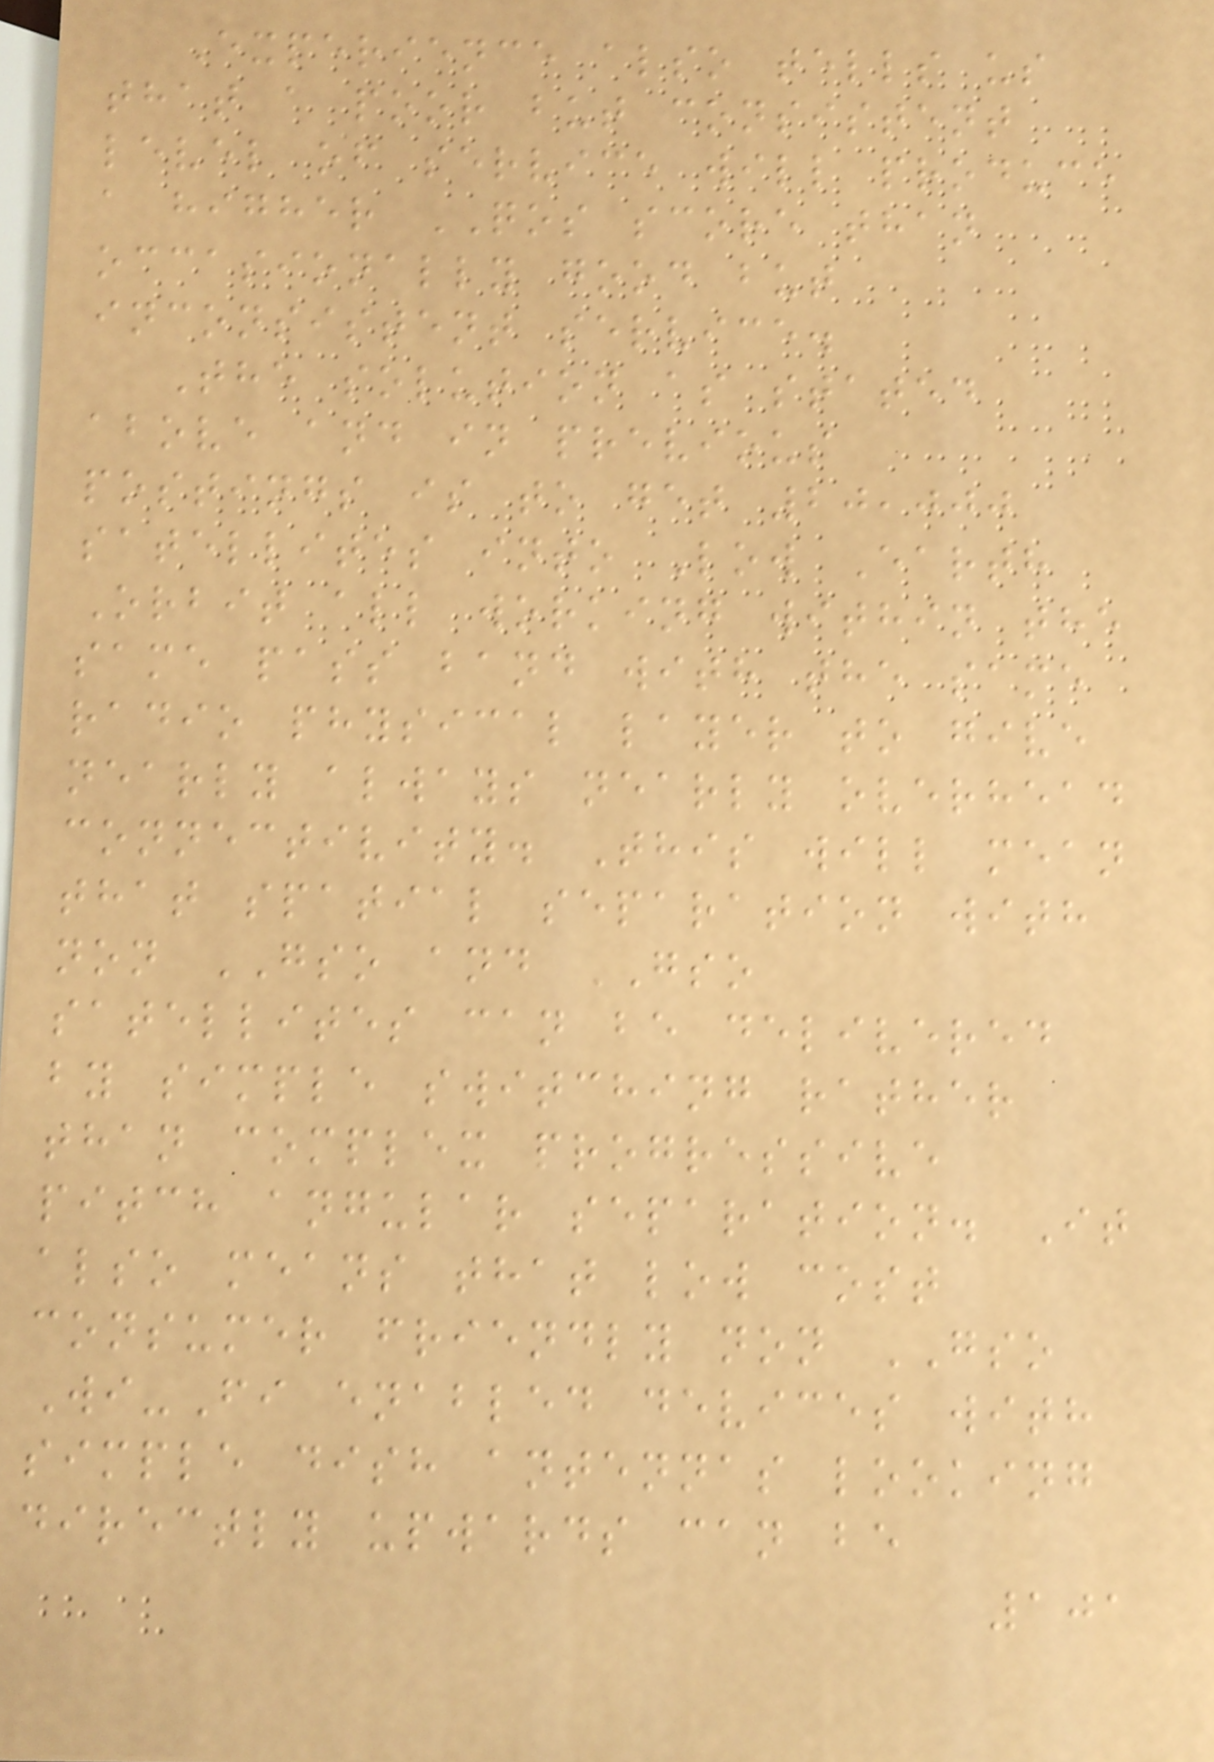Experience also tells us
that a poor but consistent
level of service will produce
a higher QOS score than
occasionally good but
inconsistent service.
The solution as stated
above and in previous
postings is to get 20,000
satellites into Low Earth
Orbit all working within the
same pass band with the same
radio physical layer to give
nearly always nearly overhead
connectivity. This will mean
that spatial separation with
non GSO and GSO
satellites can be delivered
by simple switching rather
than complex progressive
pitch angular separation. It
also means that low cost
consumer friendly non GSO
Wi-Fi enabled devices with
simple dish antennas looking
directly upwards can be
101
